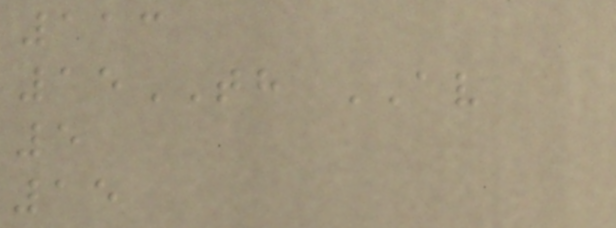113
15TH AV
5
15
